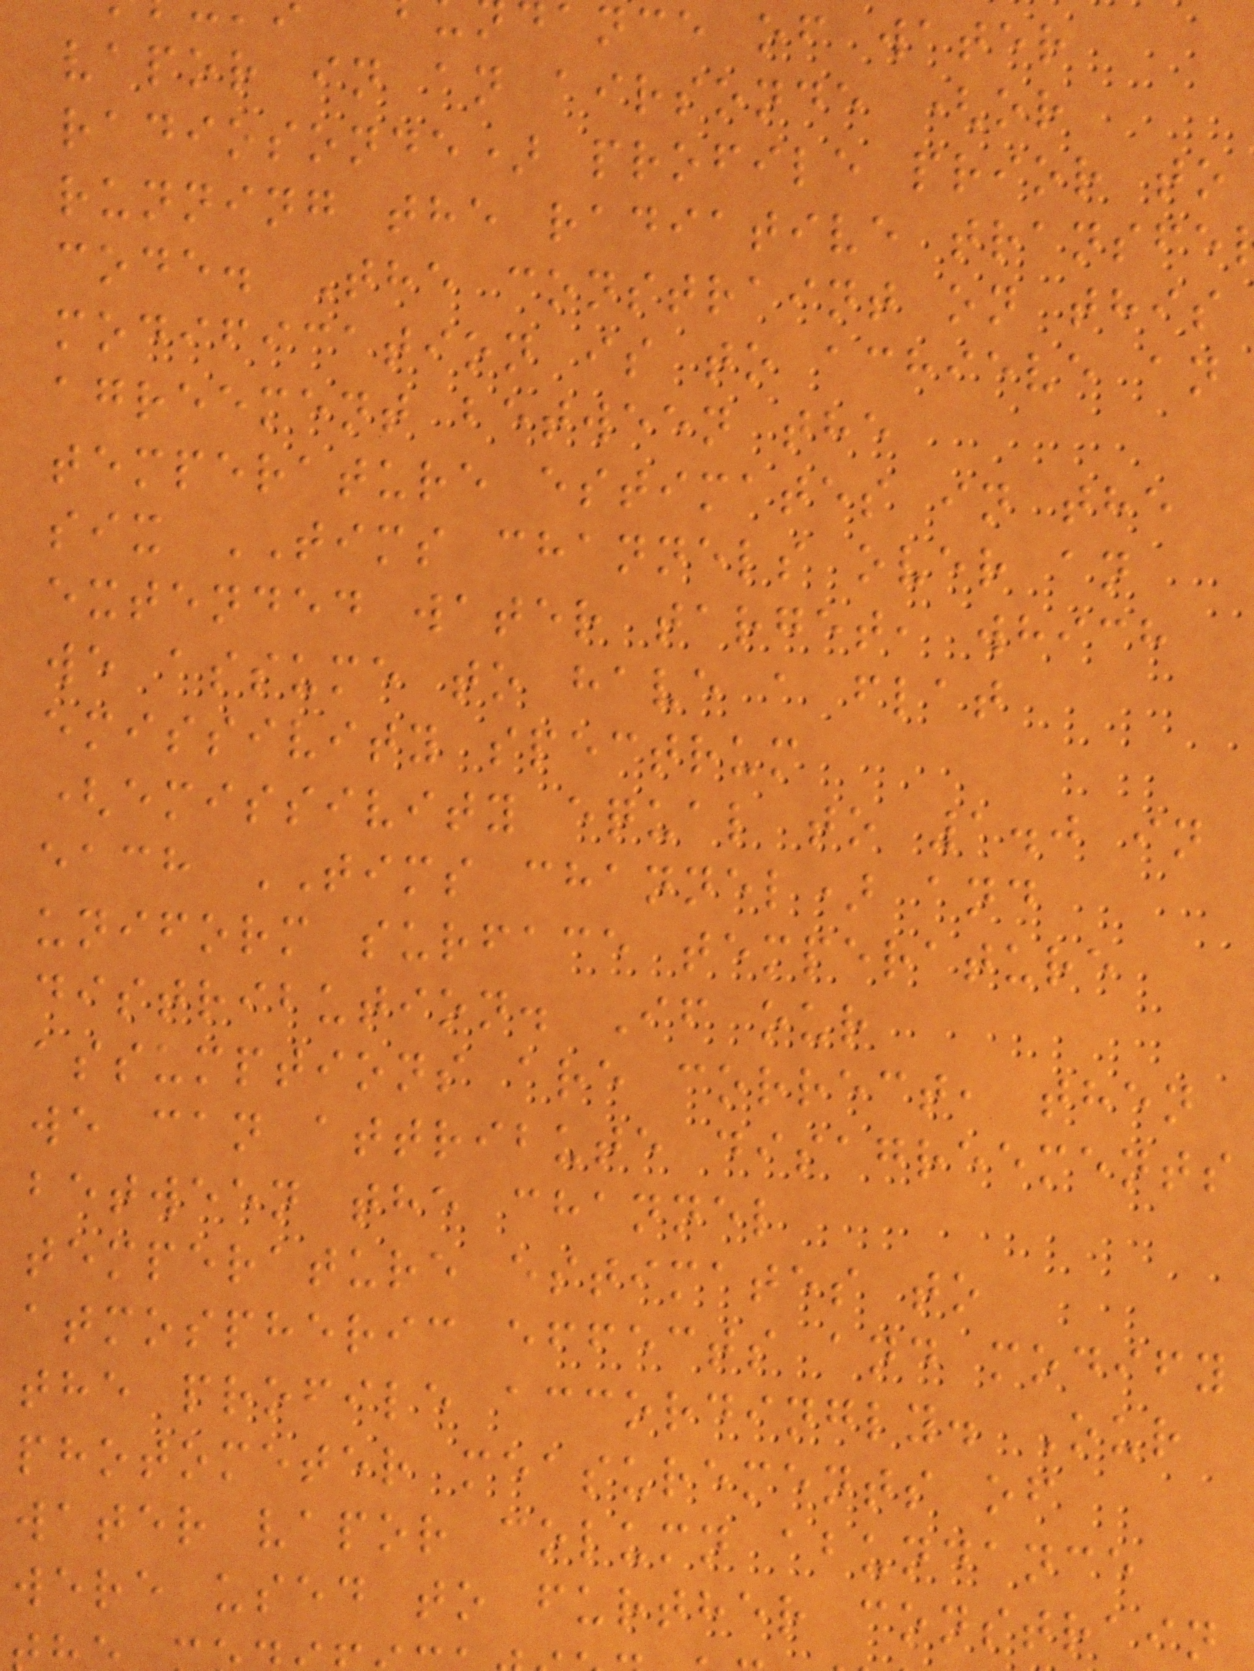ance of water
vapor in an airsonde (or
radiosonde) profile prior to
running the radiative transfe
code. The constraint on this
modification is to achieve an
agreement between the
temperature estimates in the
six TIMS channels over an
extended water target, which
we assume to have a flat
emissivity spectrum
(emissivity equal to 1.0 in
each TIMS channel) and
uniform surface temperature
distribution. If our
assumptions are correct, then
we can attribute disagreements
between the channel
temperature estimates to
atmospheric effects and modify
the profile accordingly. Our
photometer measurements of
water vapor column abundance
were used to further constrain
